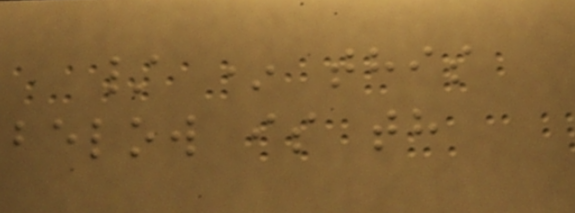/ * this
below is th
